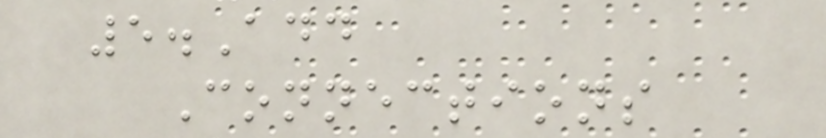5.Add
Connections
